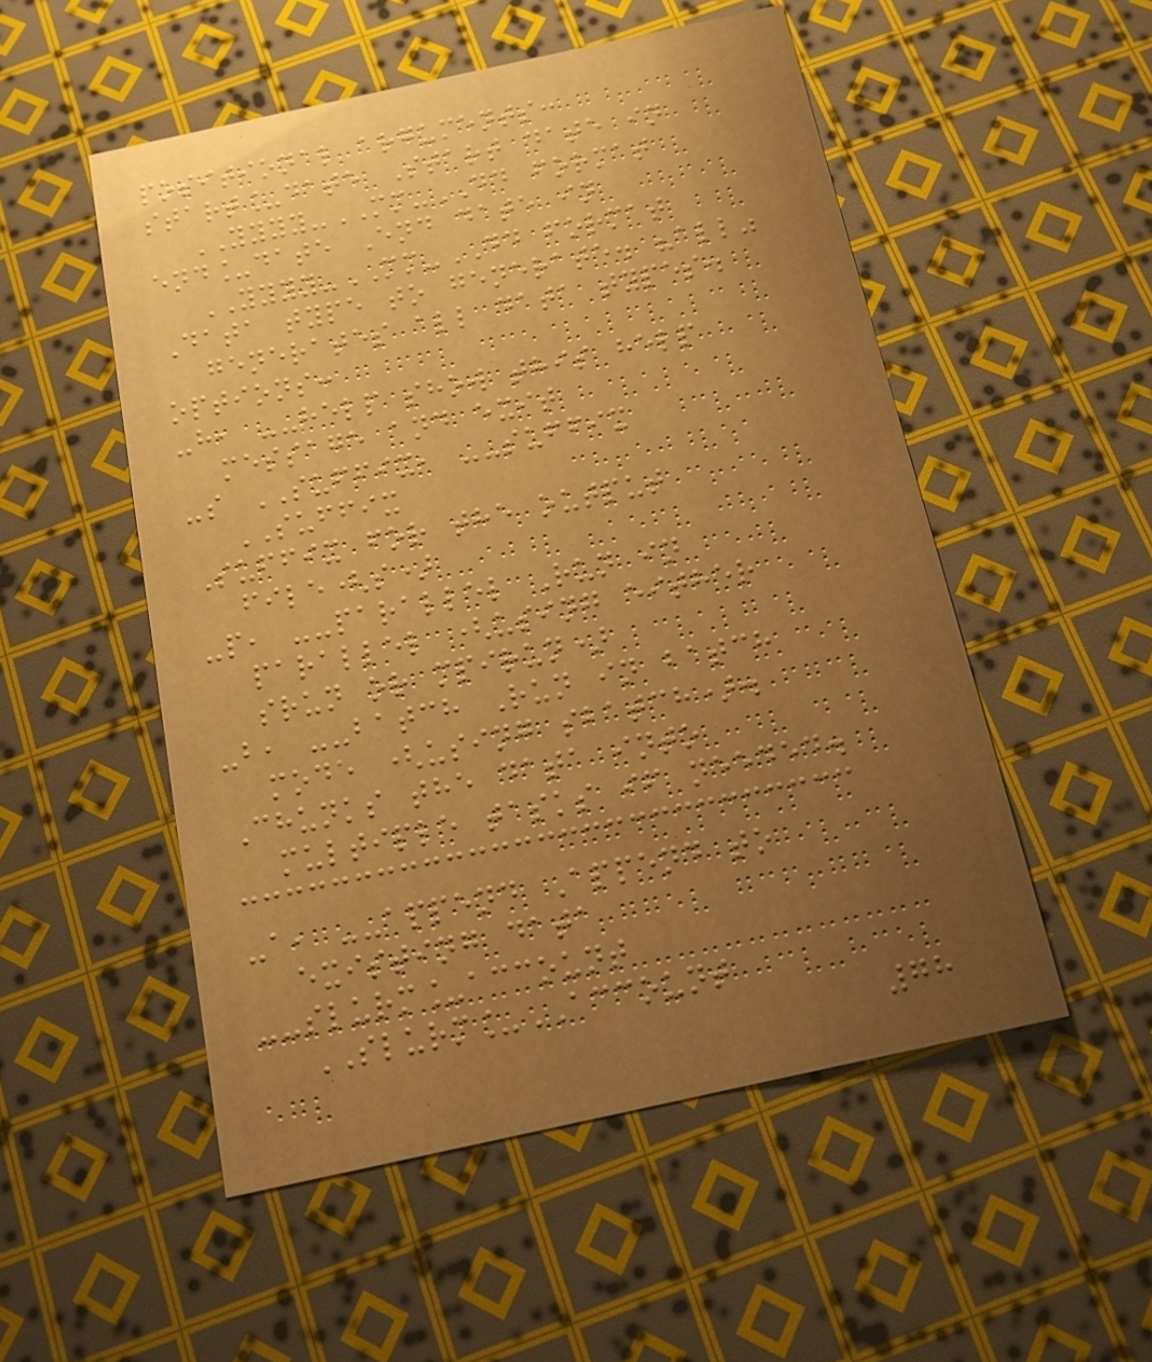positional arguments:
start_date Start date in
YYYY-MM-DD format
end_date End date in
YYYY-MM-DD format
Data type to generate. "all"
generates all data types.
options:
-h, --help show this help
message and exit
-s SUFFIX, --suffix
SUFFIX
Suffix for the output
file(s)
-p, --parallel Run in
parallel (using either
srun or mpirun)
-b, --batch Run in batch
mode (using sbatch).
Chunks the data into
multiple tasks if needed.
-a, --append Append to
existing data
--slurm_account
SLURM_ACCOUNT
78
